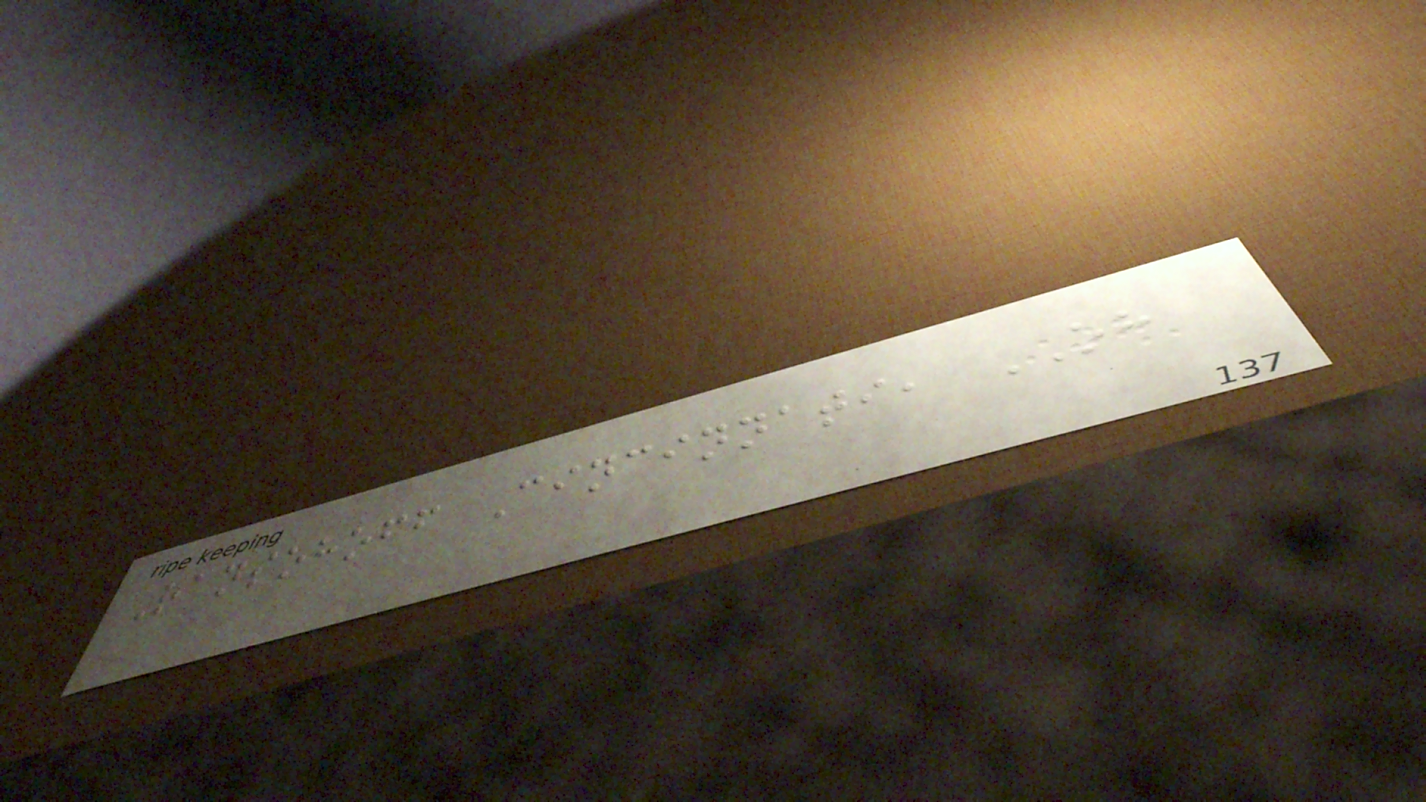Ransohoff Cincinnati, OH
